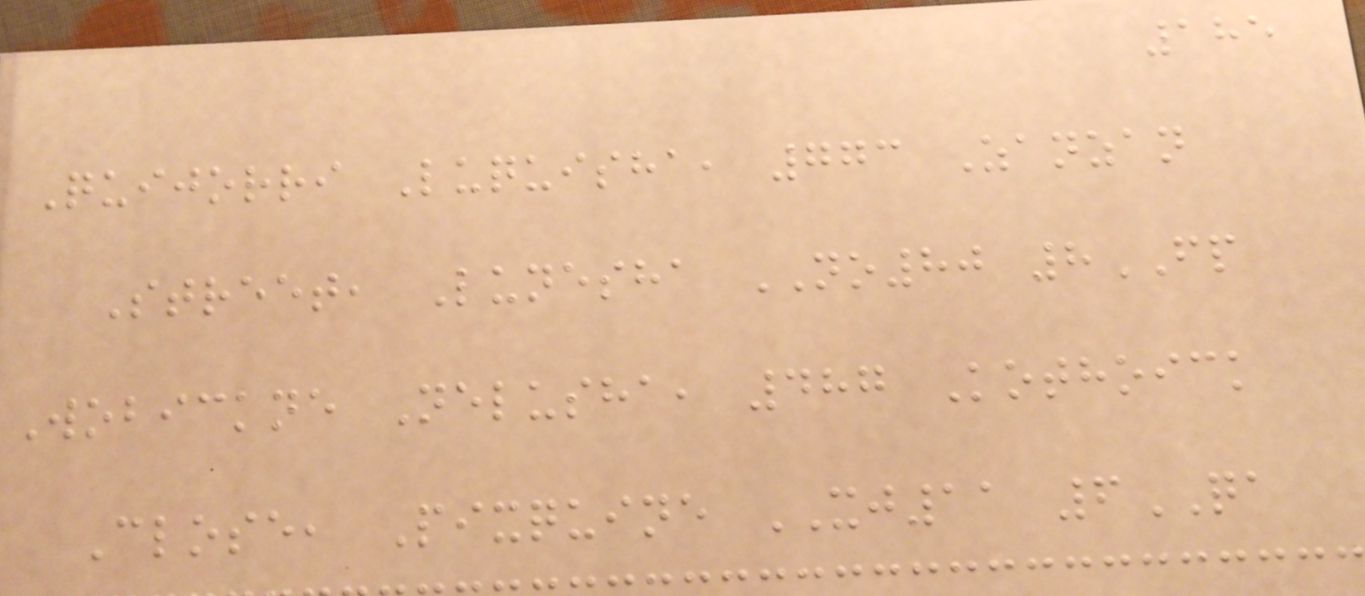185
Quijorri Luquisha, 773 Zanzan
Street, Lunesha NO80 8FP
Wobickne Nelusha, 487 Kothoick
Close, Pixquine XJ11 6QA
